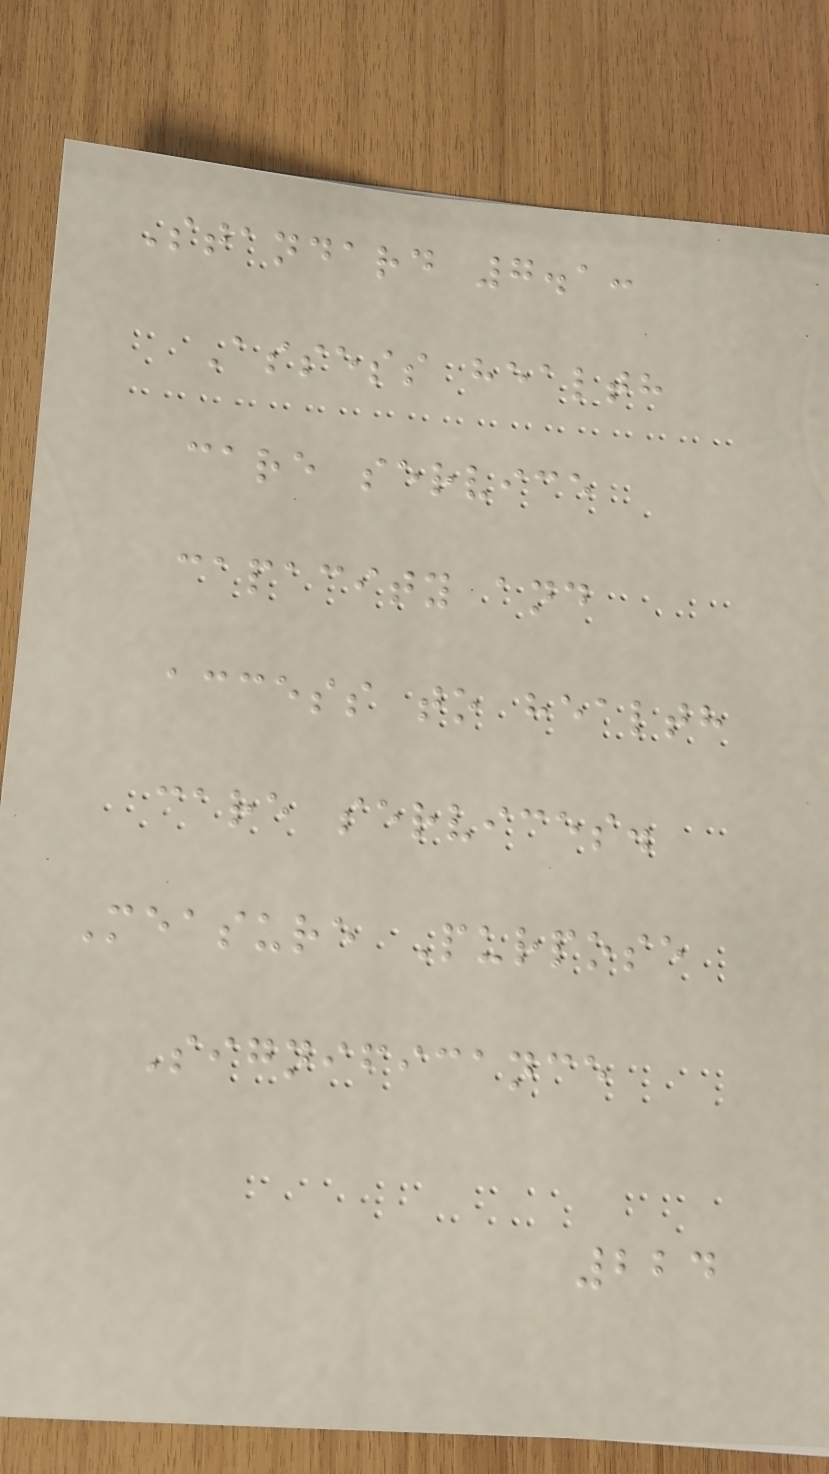Standard 7.1:
Assess health
care service
capacity and
access to health
care services.
Measure Purpose
Significance
224
